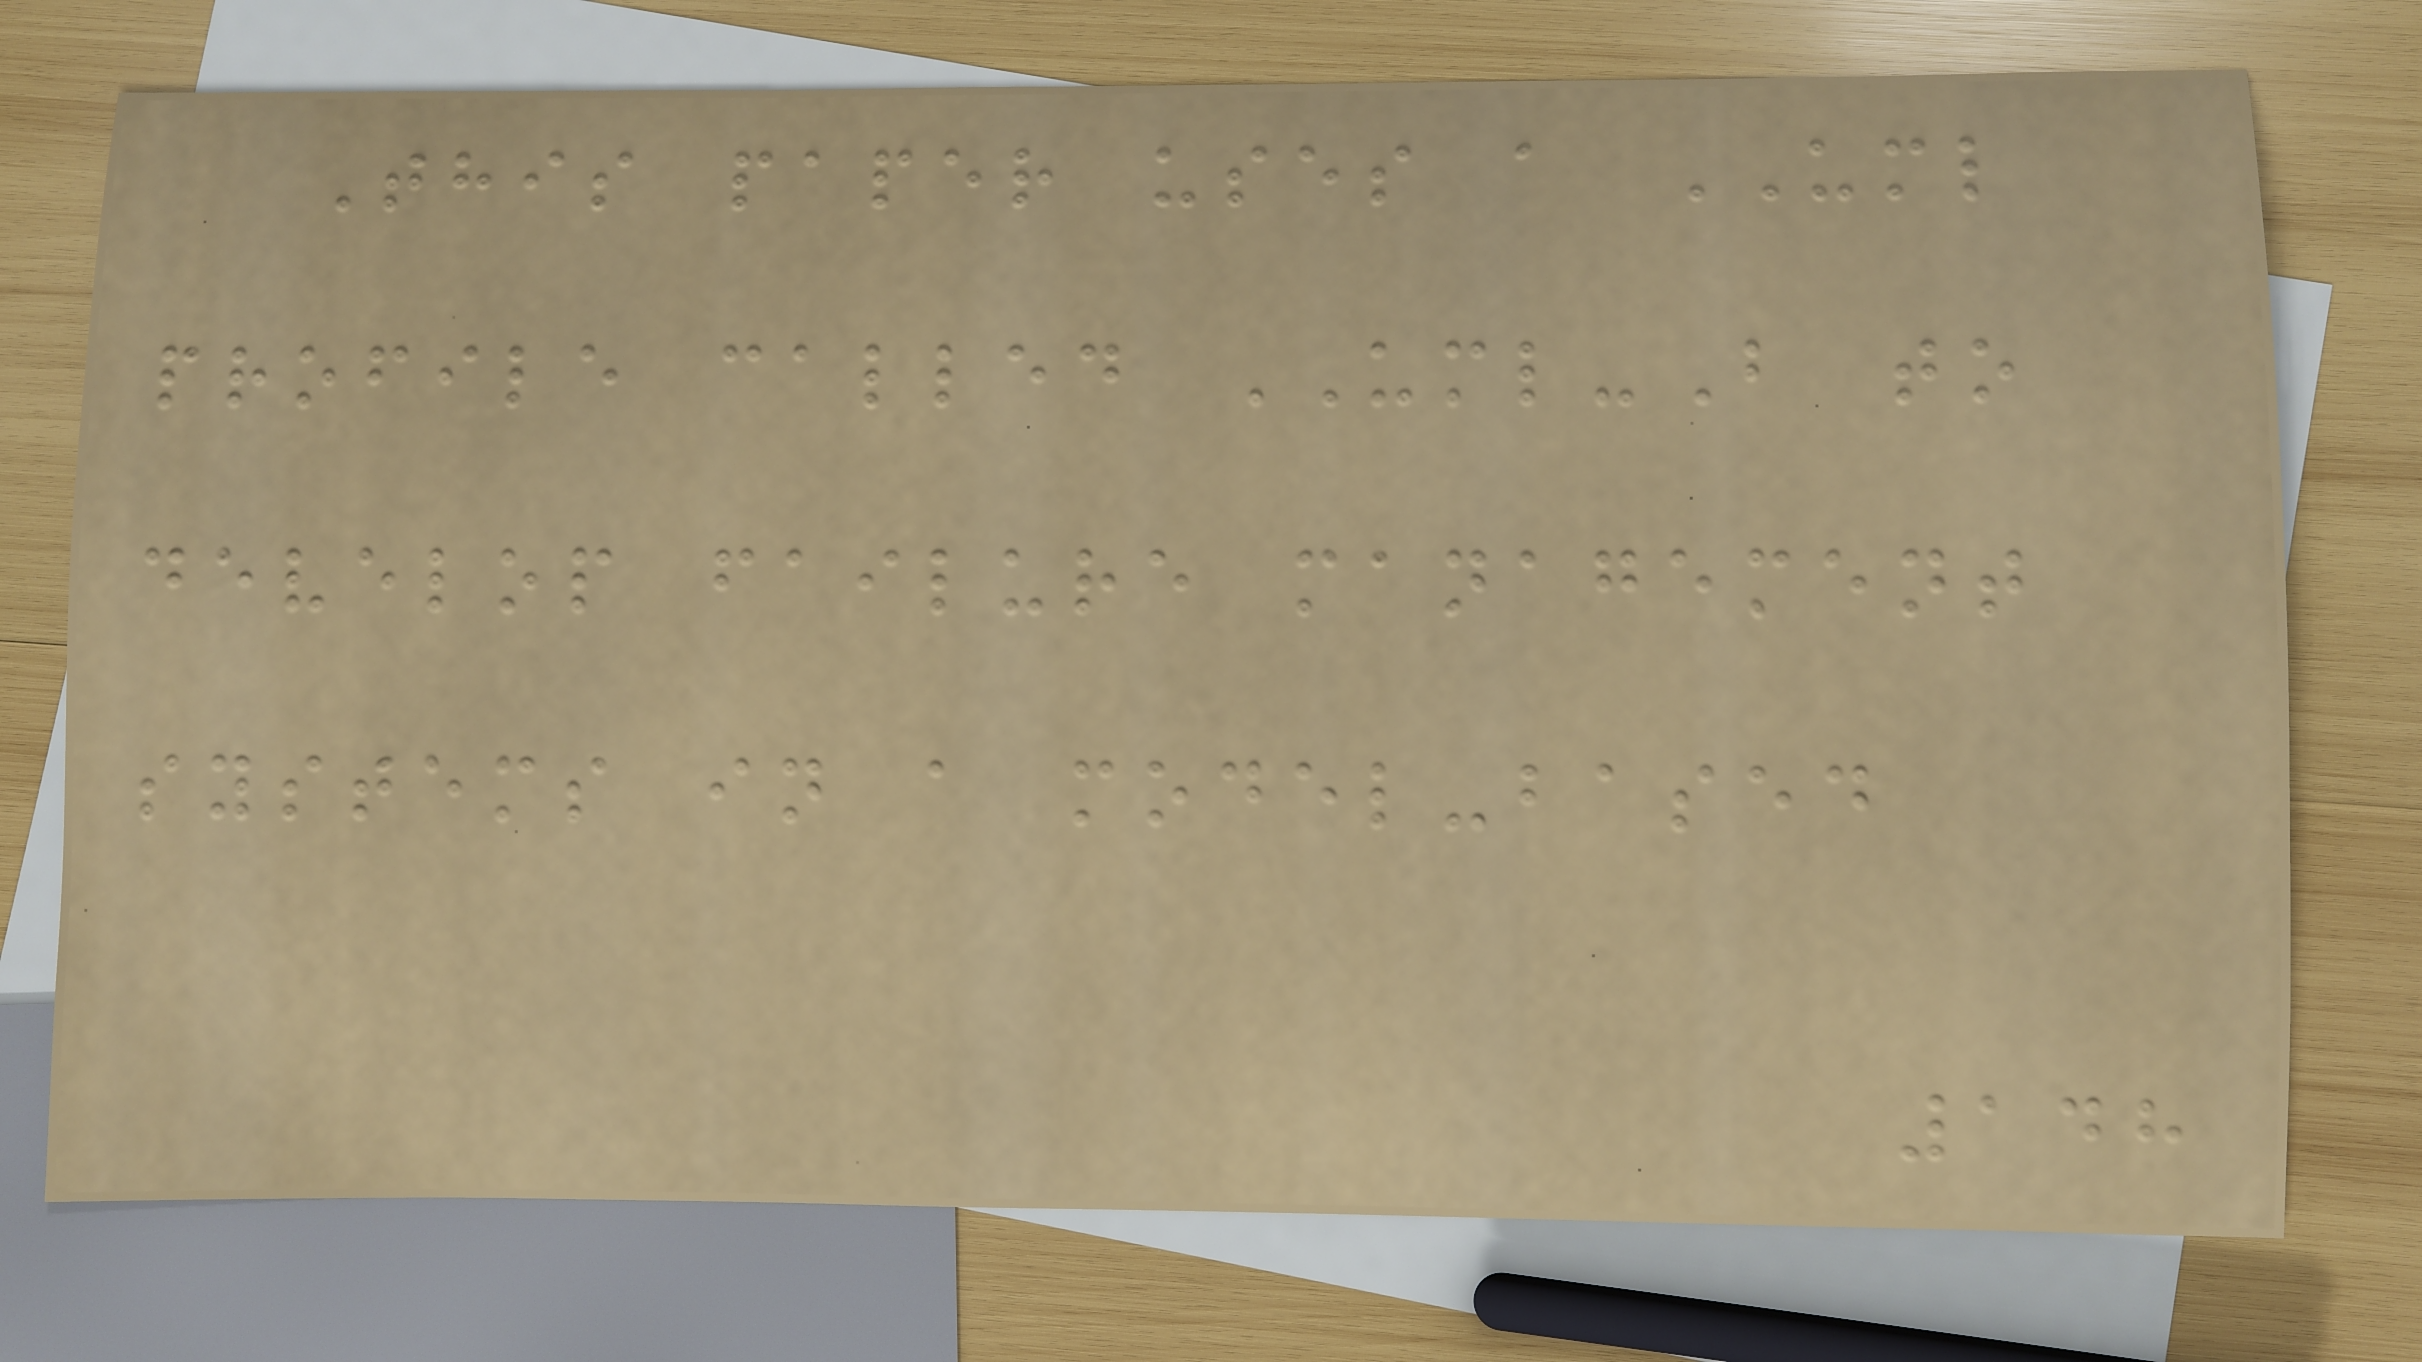This paper uses a UML
profile called UML-B to
develop failure management
systems in a model-based
148
